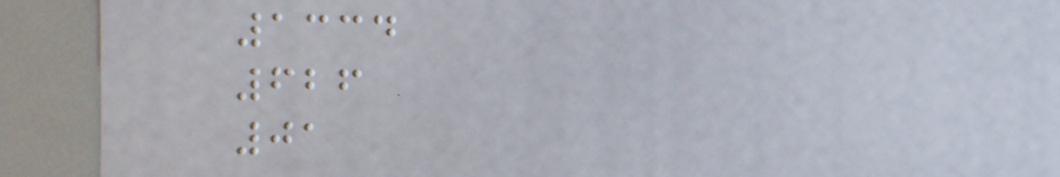1334
626
01
